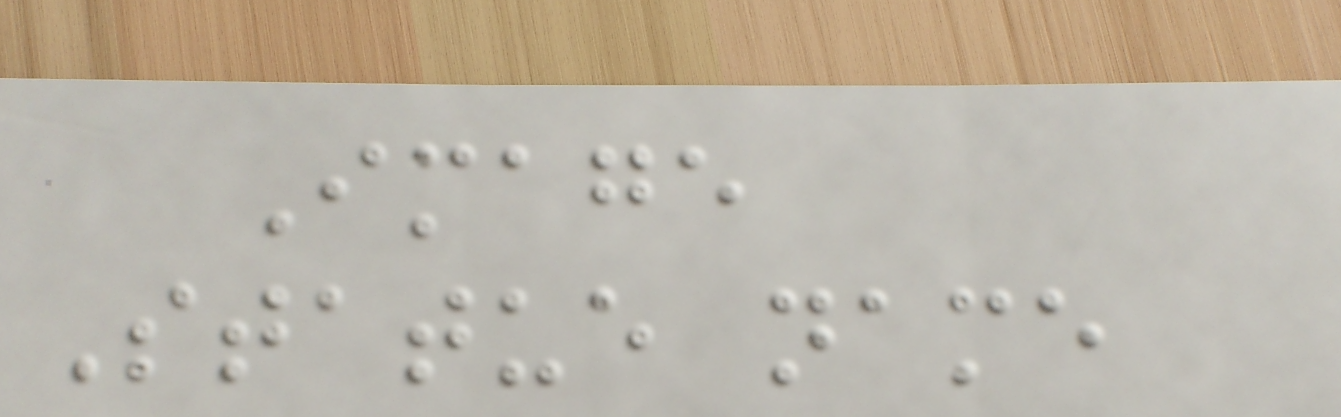Image
Statue name
